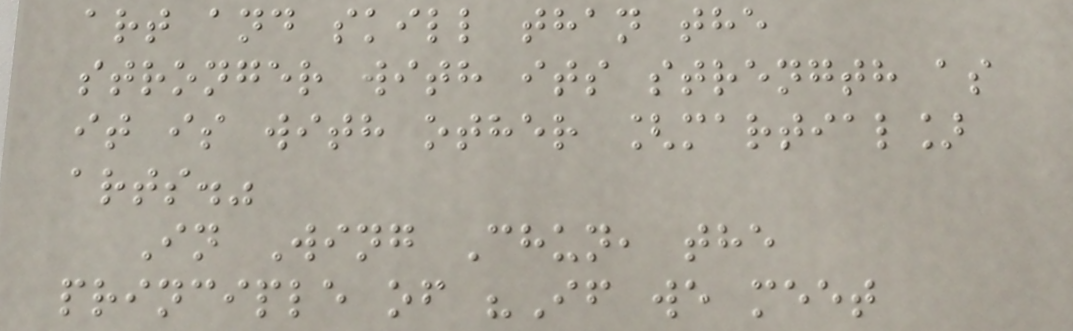art and skill than the
stronger with its strength as
it is with other [martial]
arts."
In Wing Chun, the
principle of "If we meet
